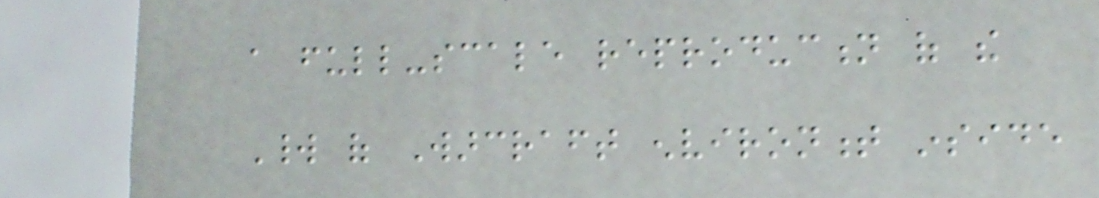a full-scale reproduction of the
World of Warcraft environment inside
